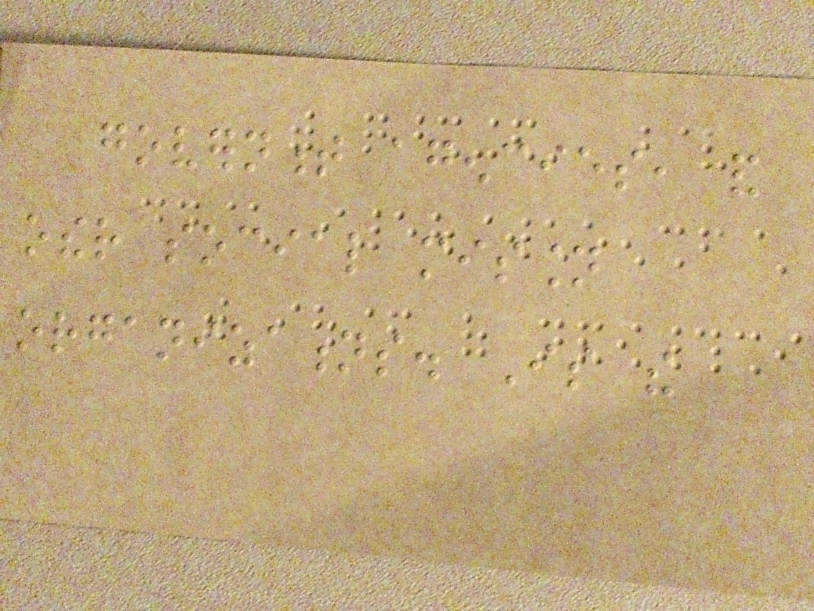government agencies, and
other social mission
organizations. Is the
